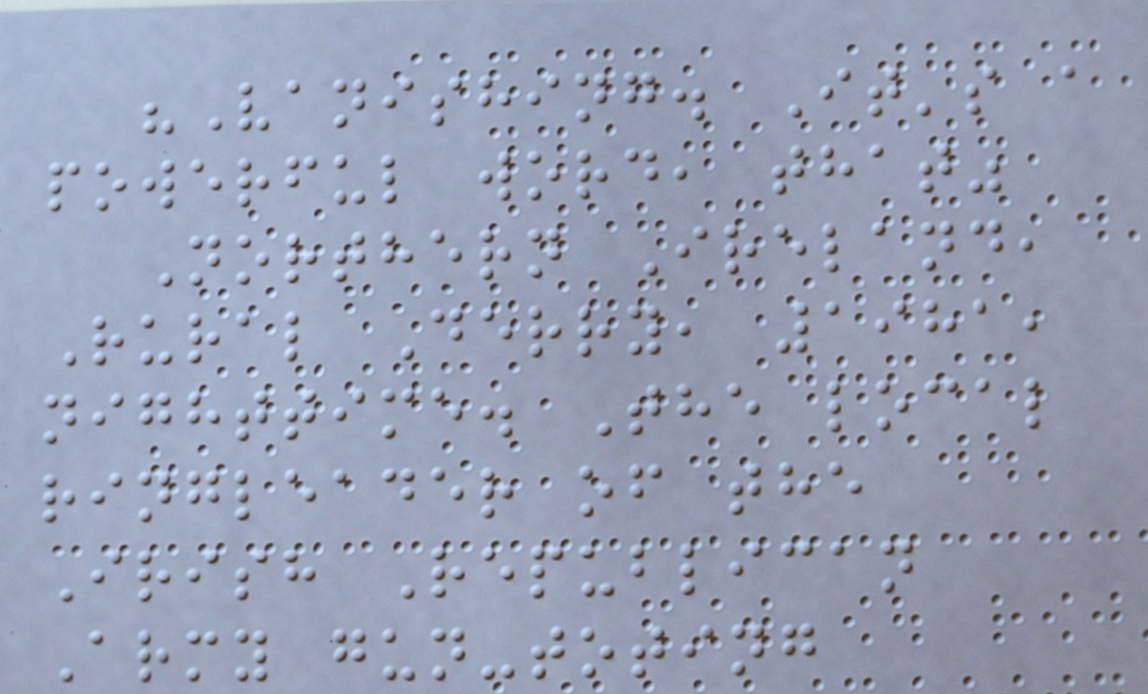"Vanishing. It's a
powerful word, that"
Northern Ireland,
Rural Derry, 1981,
nighttime. The local
ringleader of the
Irish Republican
Army gun-toting
